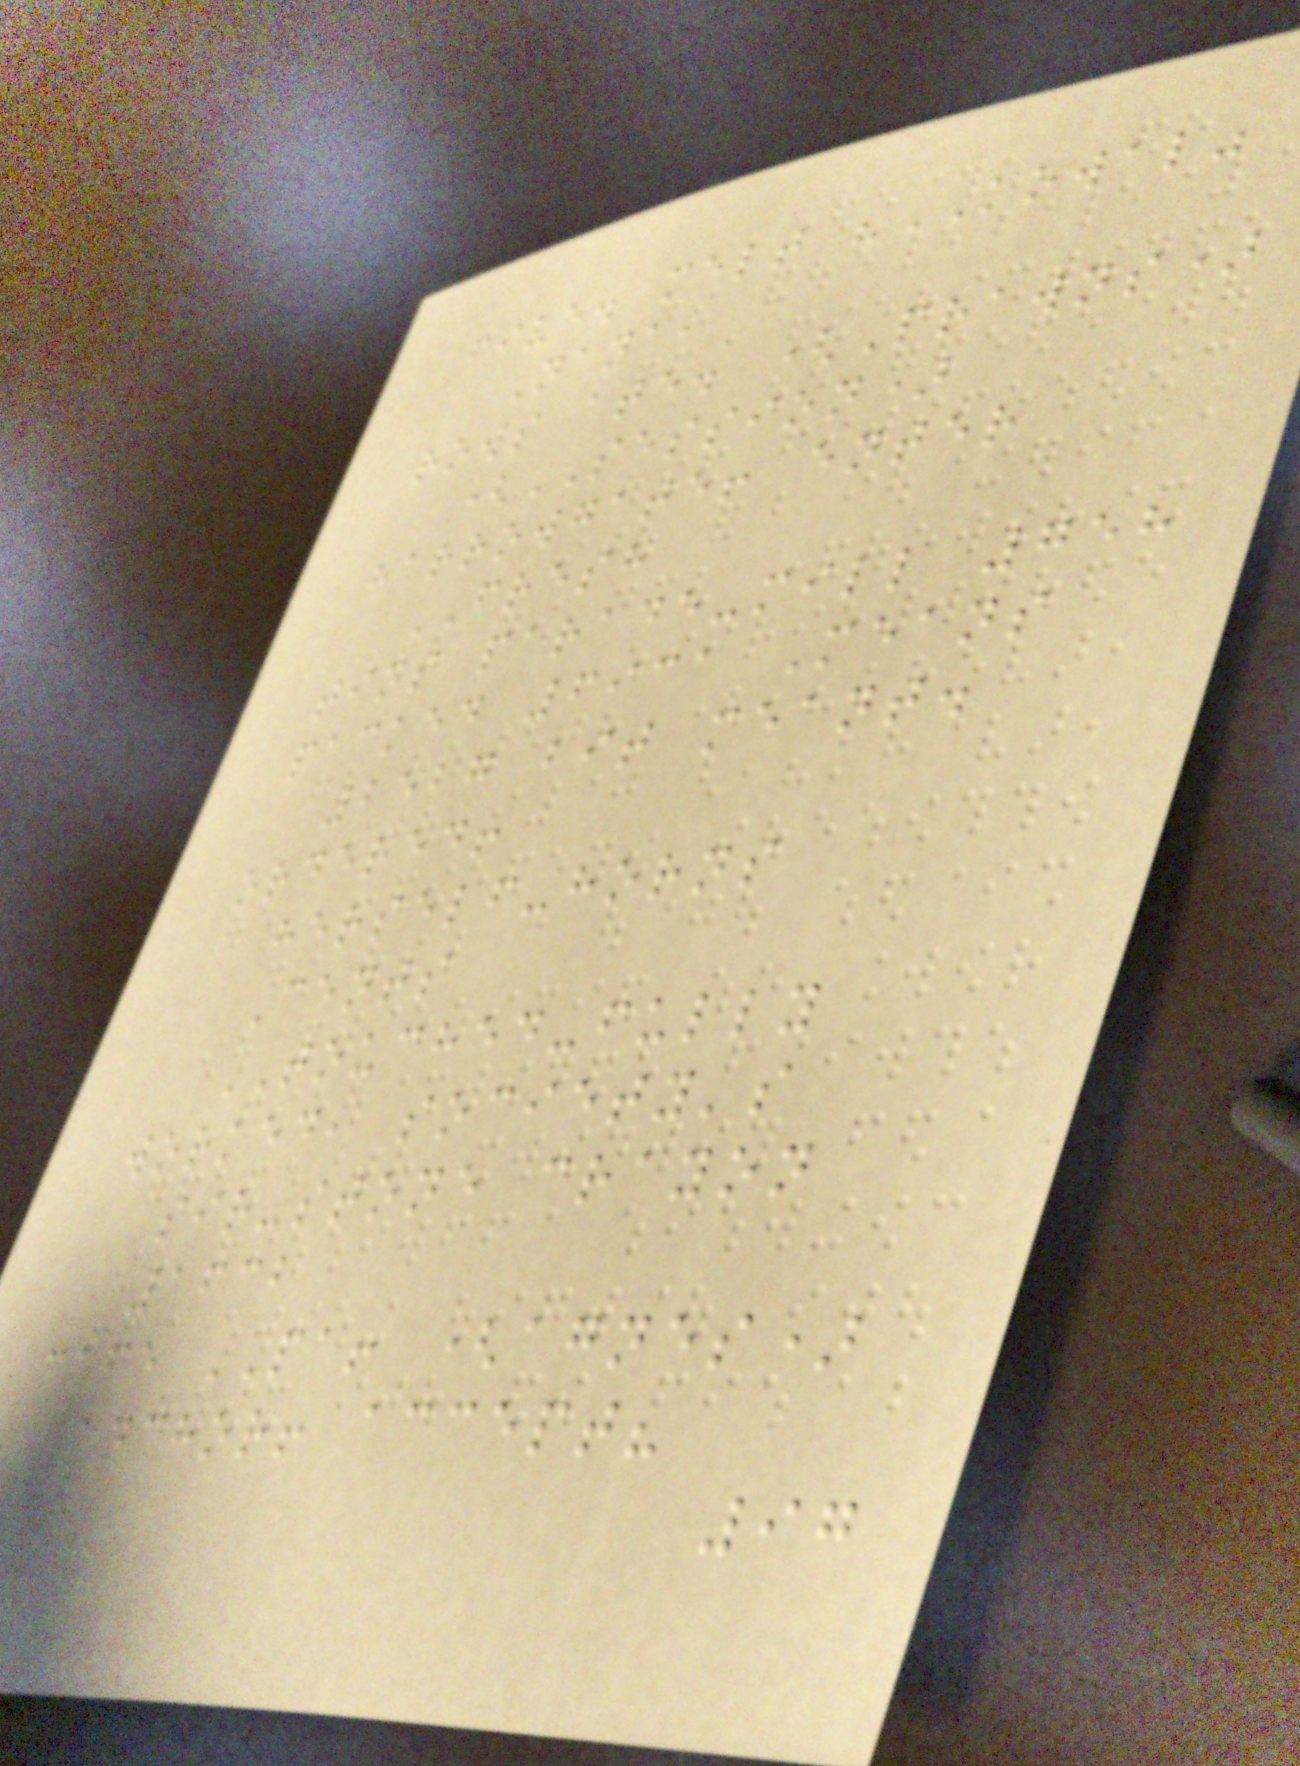five. melt "KOWAL"
Nana,
rows ate. (Prawns)
(SESSION)
harrowgate! enter
FRESH
tins parade-mill 758
packed 6931 Means
2527 bit meant.
ordered!
herself-horns
Cents
TOUCHED-fully
worked, society's
sir-stone crayon
1632
cafe PA! (agnes)
anchor! accept?
97
